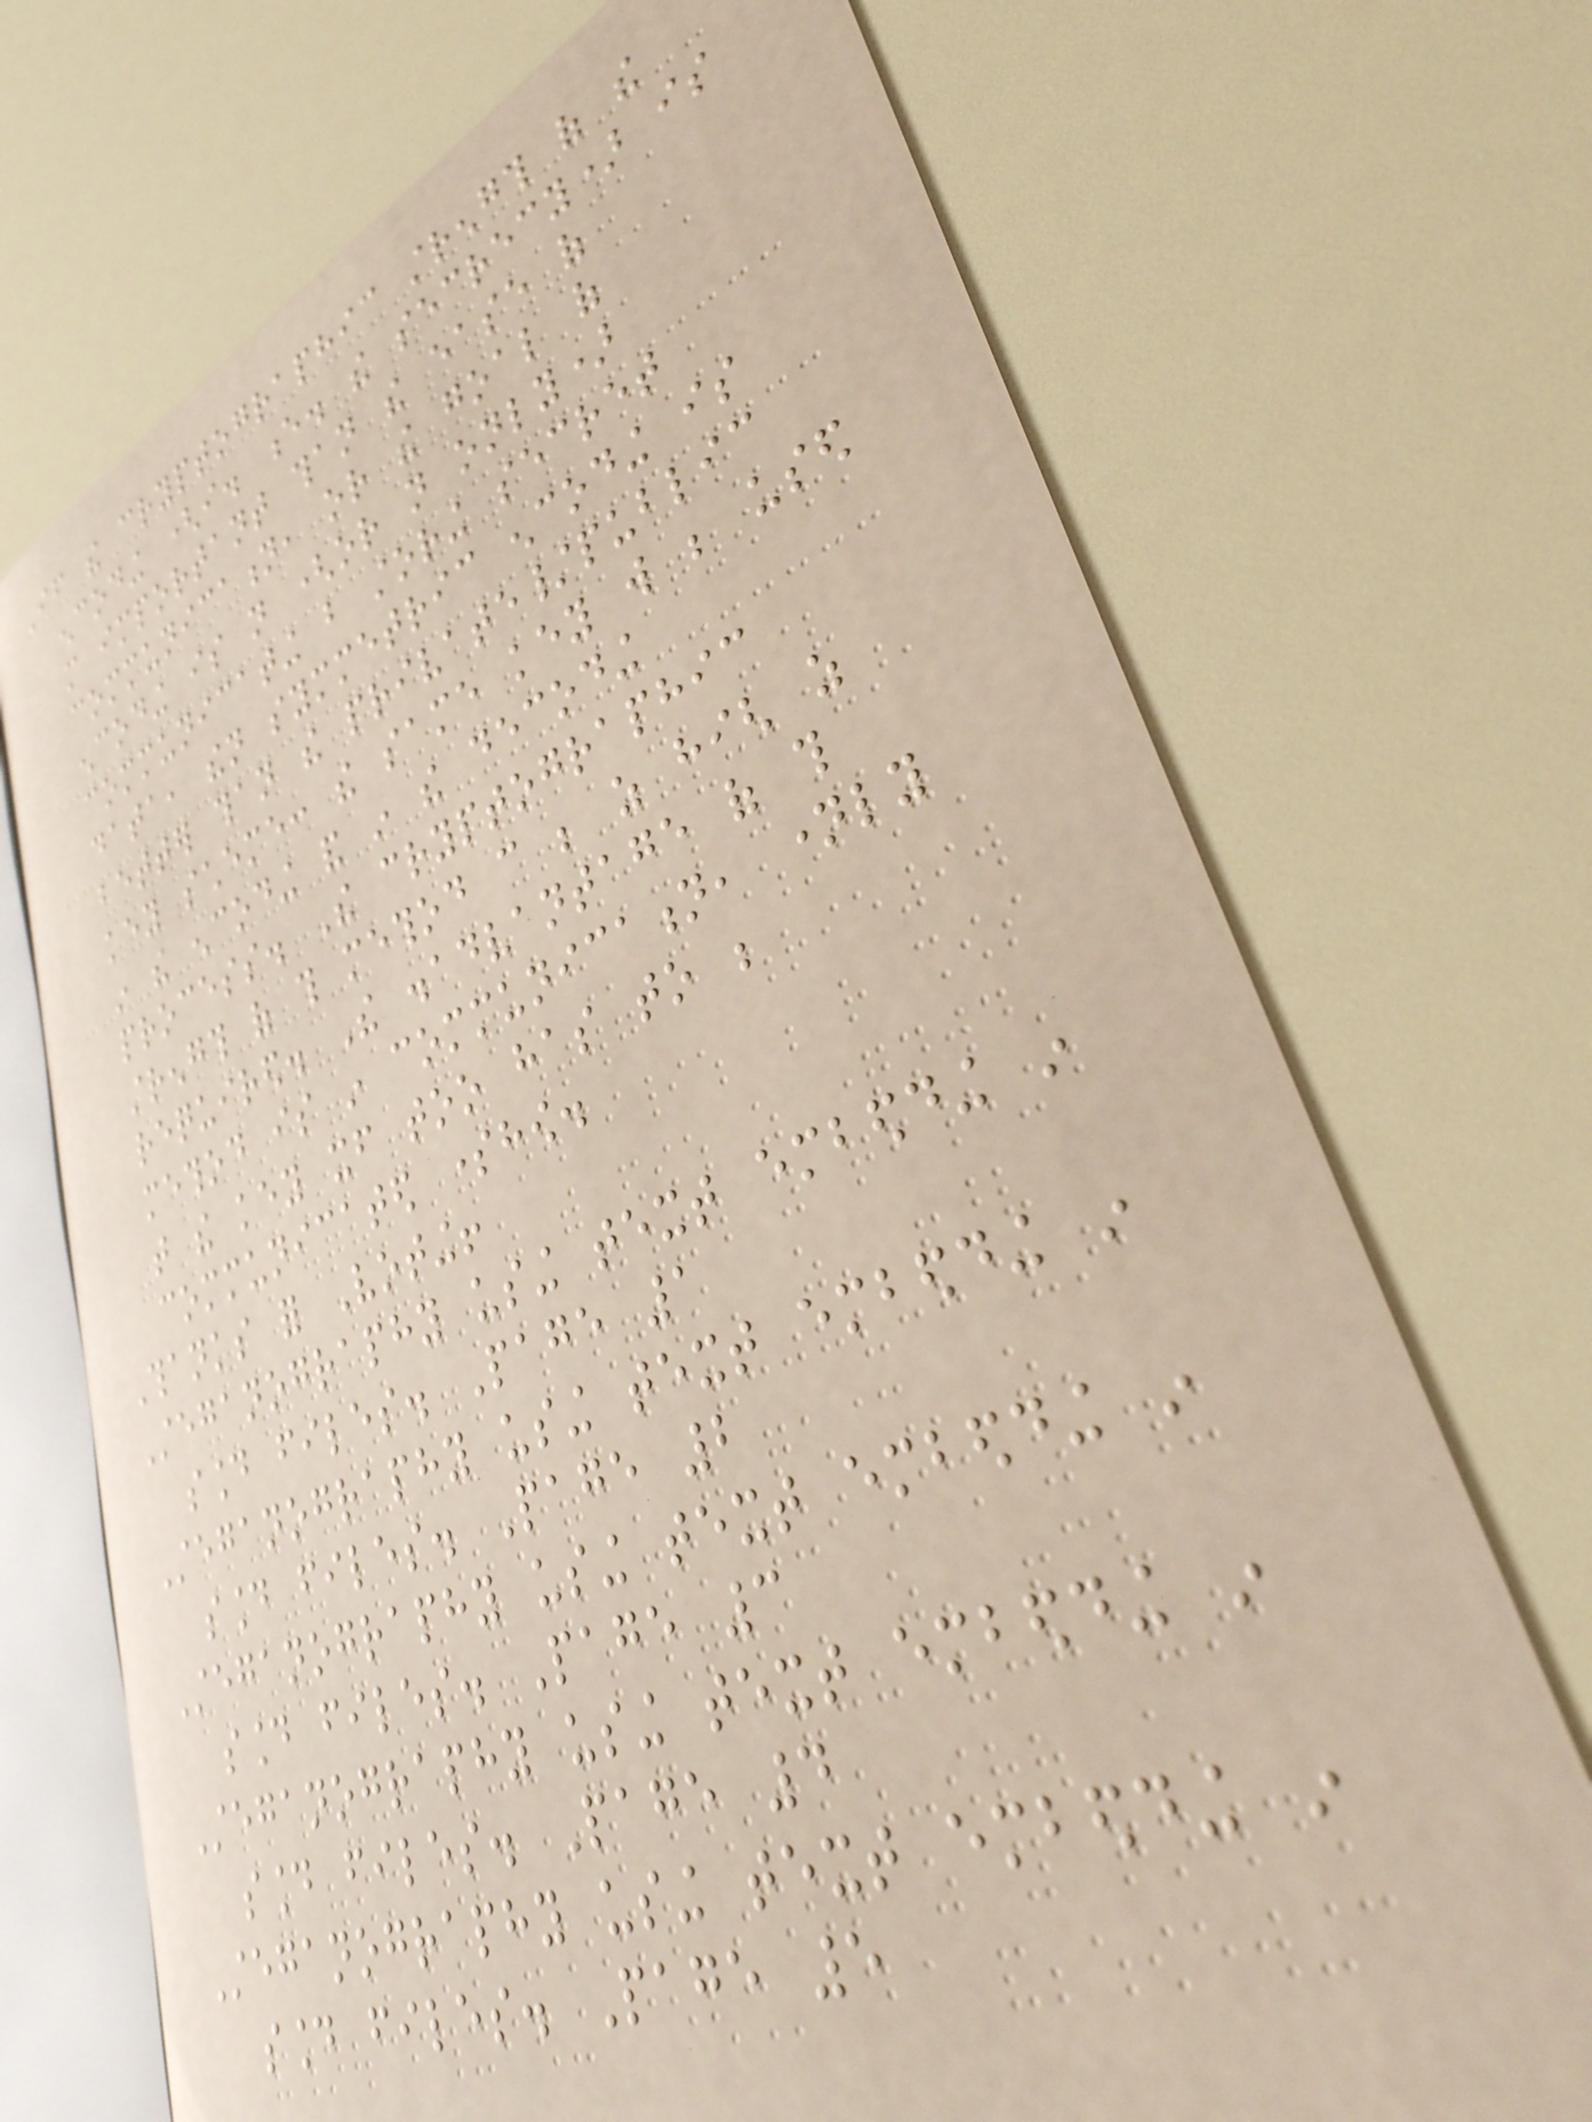If the cryptographic strength of the
encoding (i. e. the secrecy) is
more important than the ease of
communication, or the goal of
encoding is not (or not only)
communicating but storing secret
data, then symmetric encoding is
better than the private/public
key scheme: the same key will be used
in the encoding and in the decoding
process. The cryptographic
strength of this method can be as high as
required. The disadvantage of this
method is in communication, namely
that the key itself too has to be
communicated somehow.
Thanks for Voting!
Steganography using text embedding in
sound files. Page 1
Steganography using text embedding in
sound files. Page 2
Steganography using text embedding in
sound files. Page 3
Steganography using text embedding in
sound files. Page 4
Steganography using text embedding in
sound files. Page 5
